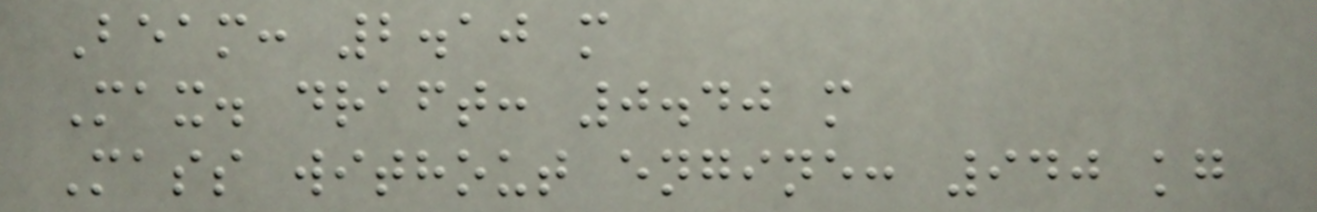Beam: 2.10 m
Max. draft: 0.40 m
Mass without engine: 940 kg
